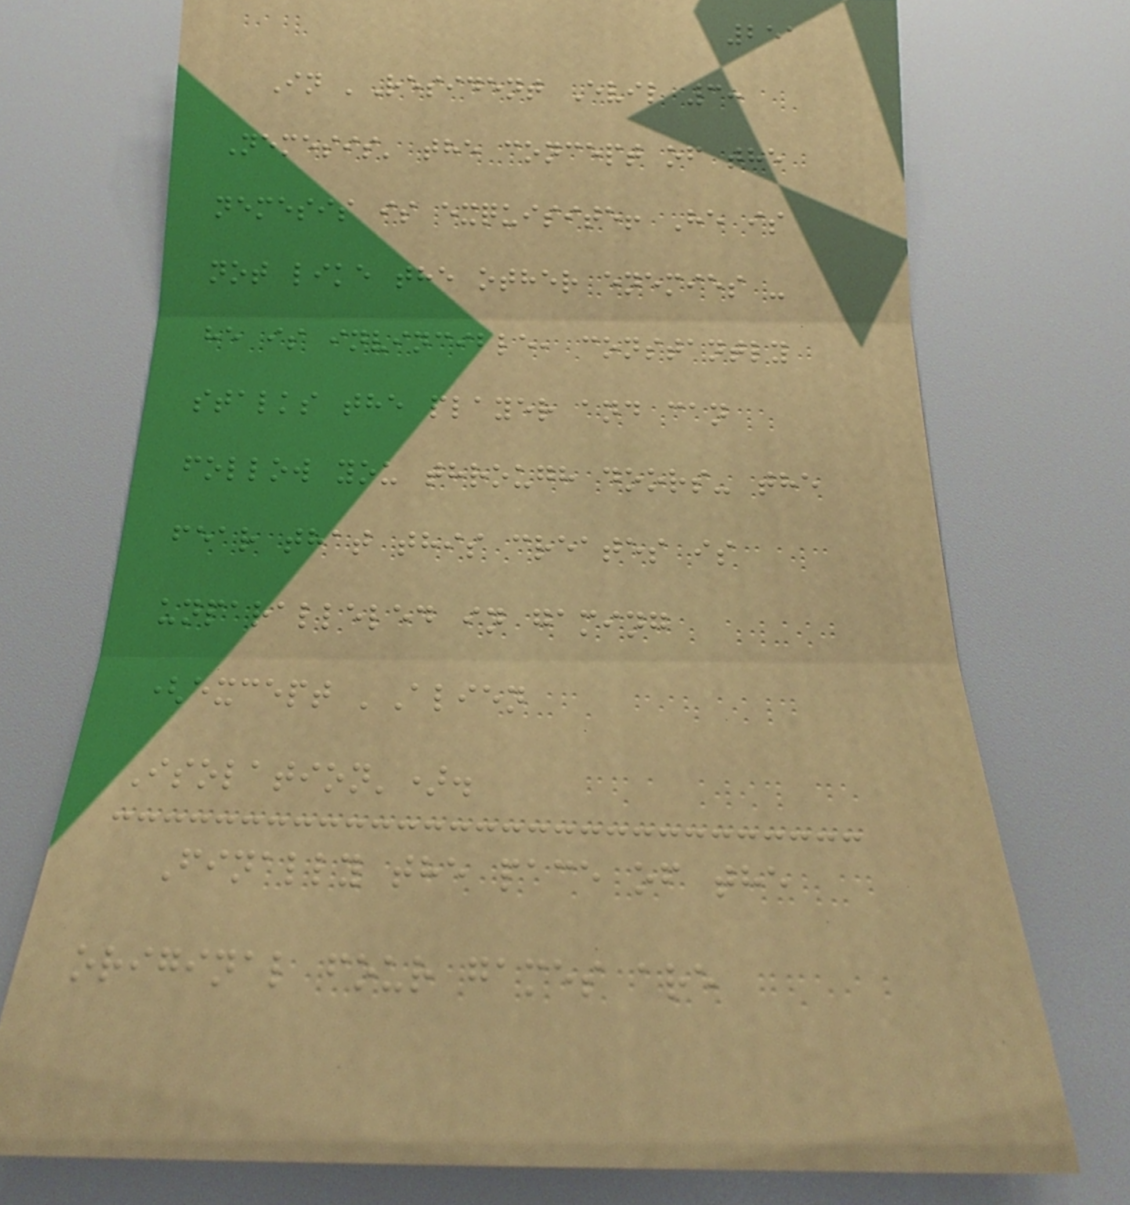251
In 'Resident Evil 3:
Nemesis' the concept of the
nemesis is exquisite! He is
not like the other enemies -
he is invincible, constantly
stalks the player and can
follow you through doors- the
fear that this creates is
unparalleled in gaming
(except 'Alien
Isolation').
Finally the pace of the
original four games are
